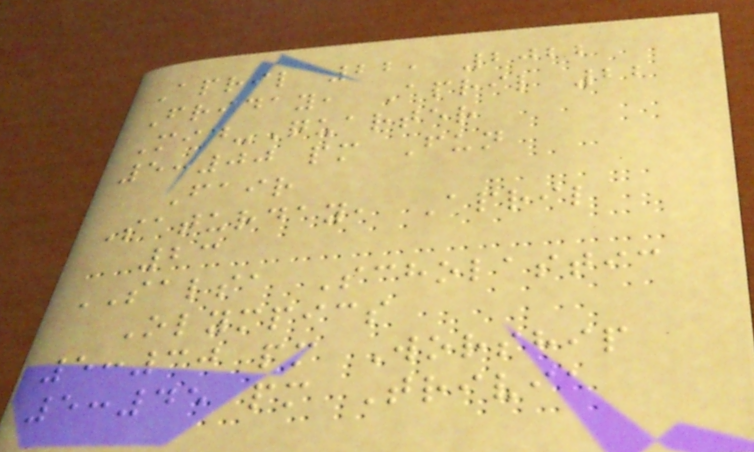April 22, 2022
Friday, April 22
Mid-Quarter
5:00 pm Fun
Fair
Saturday, April
23
SALSA Scholastic
Olympics
5:30 pm Worship
5:45 pm Trivia
